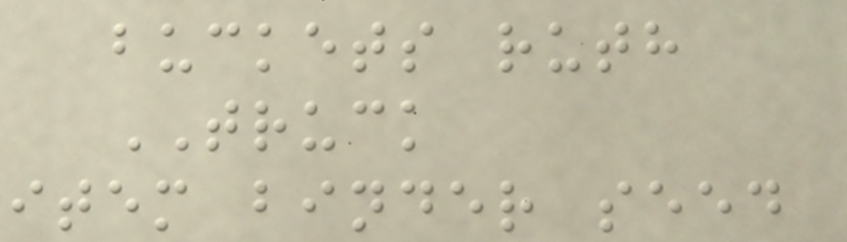buckets ruth
TRUCK
item binder seed
